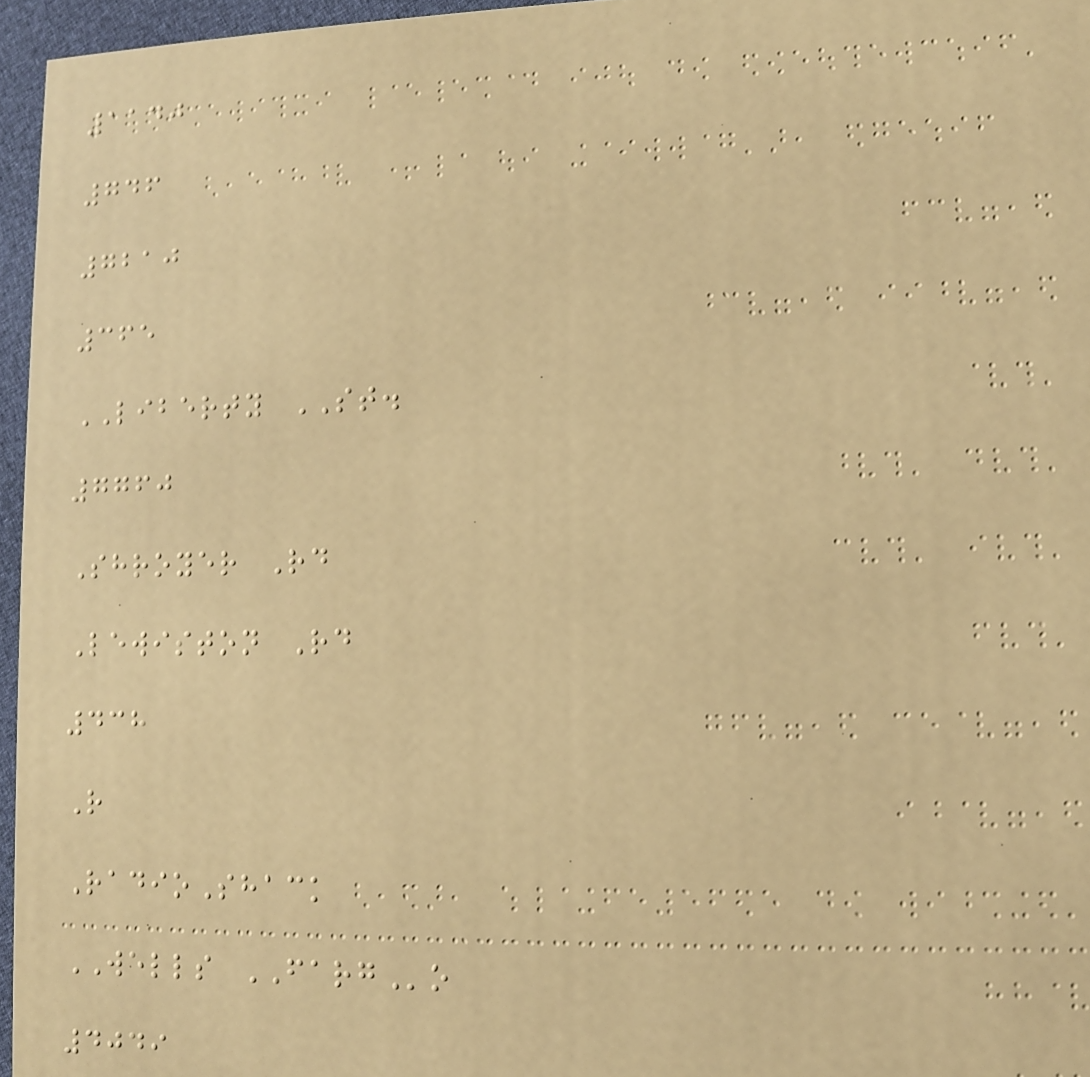1140
746
7210
365
LIBERTY ST.
7760
Shroyer Rd
Lewiston Rd
438
R
RadioShack
WELLS FARGo
4049
